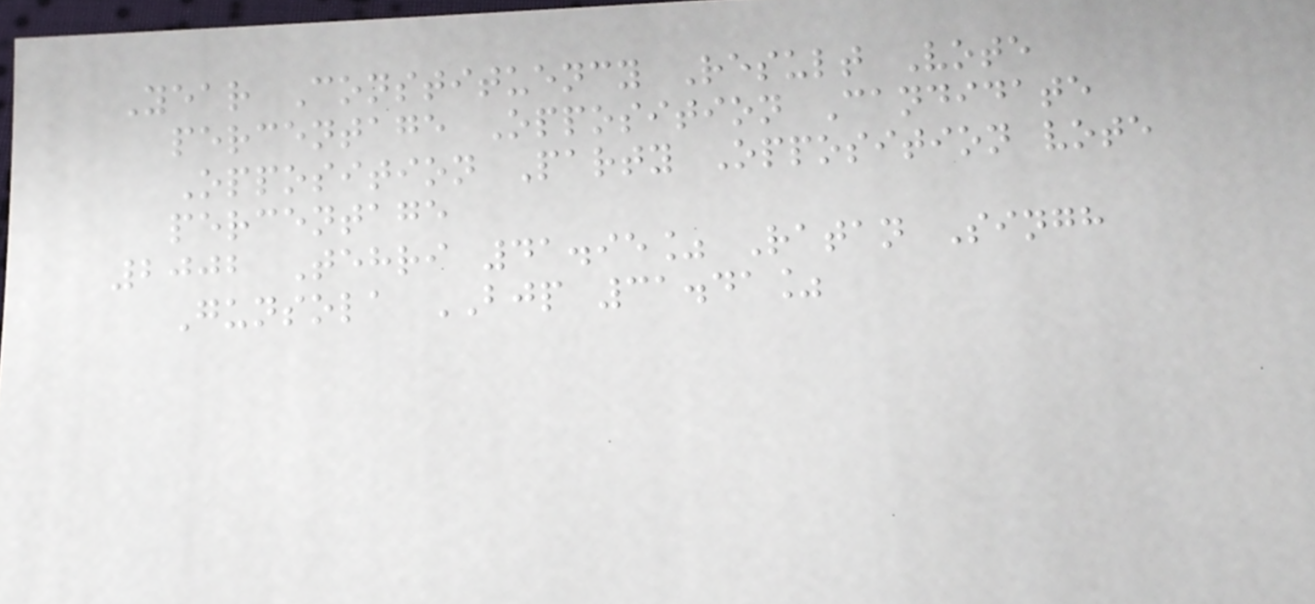Year Constituency Result Vote
percentage Opposition Candidate
Opposition Party Opposition vote
percentage
2002 Tehri 41.95% Ratan Singh
Gunsola BJP 31.41%
